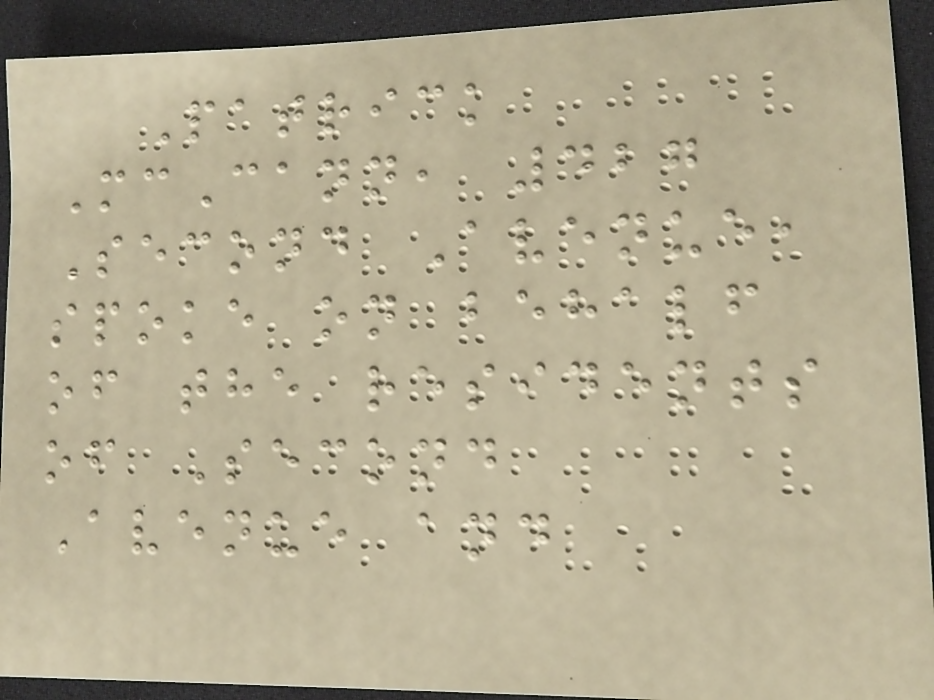Patrick
McCann, 427
Second Avenue,
spoke on behalf
of the residents
of Second
Avenue and
